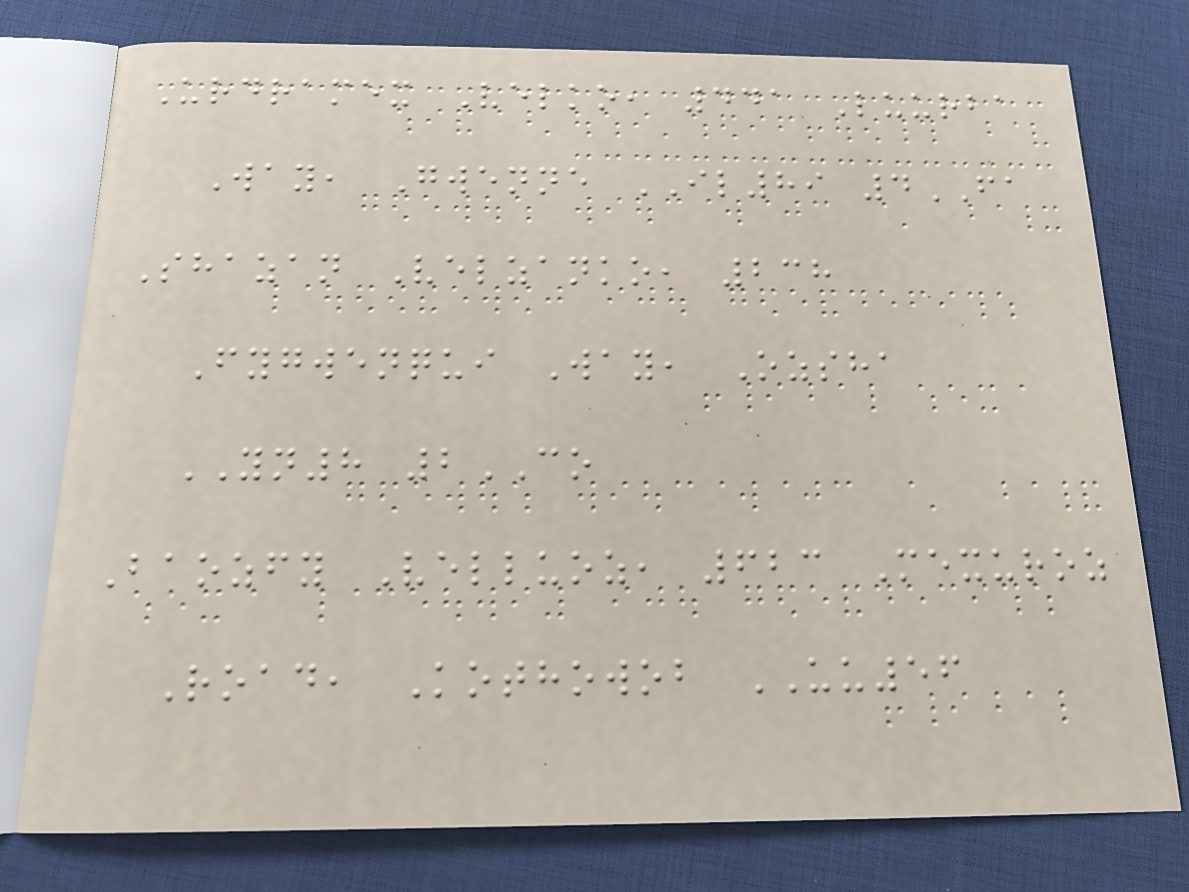Urdramex Velko, 441 Luurba
Way, Gwenne IL89 4FA
Shazan Velzanko, 238
Fygwenqui Way, Ozsha
YN8 2CO
Baozfy Velluoz, 623 Mexuroz
Road, Kothowob UU56
